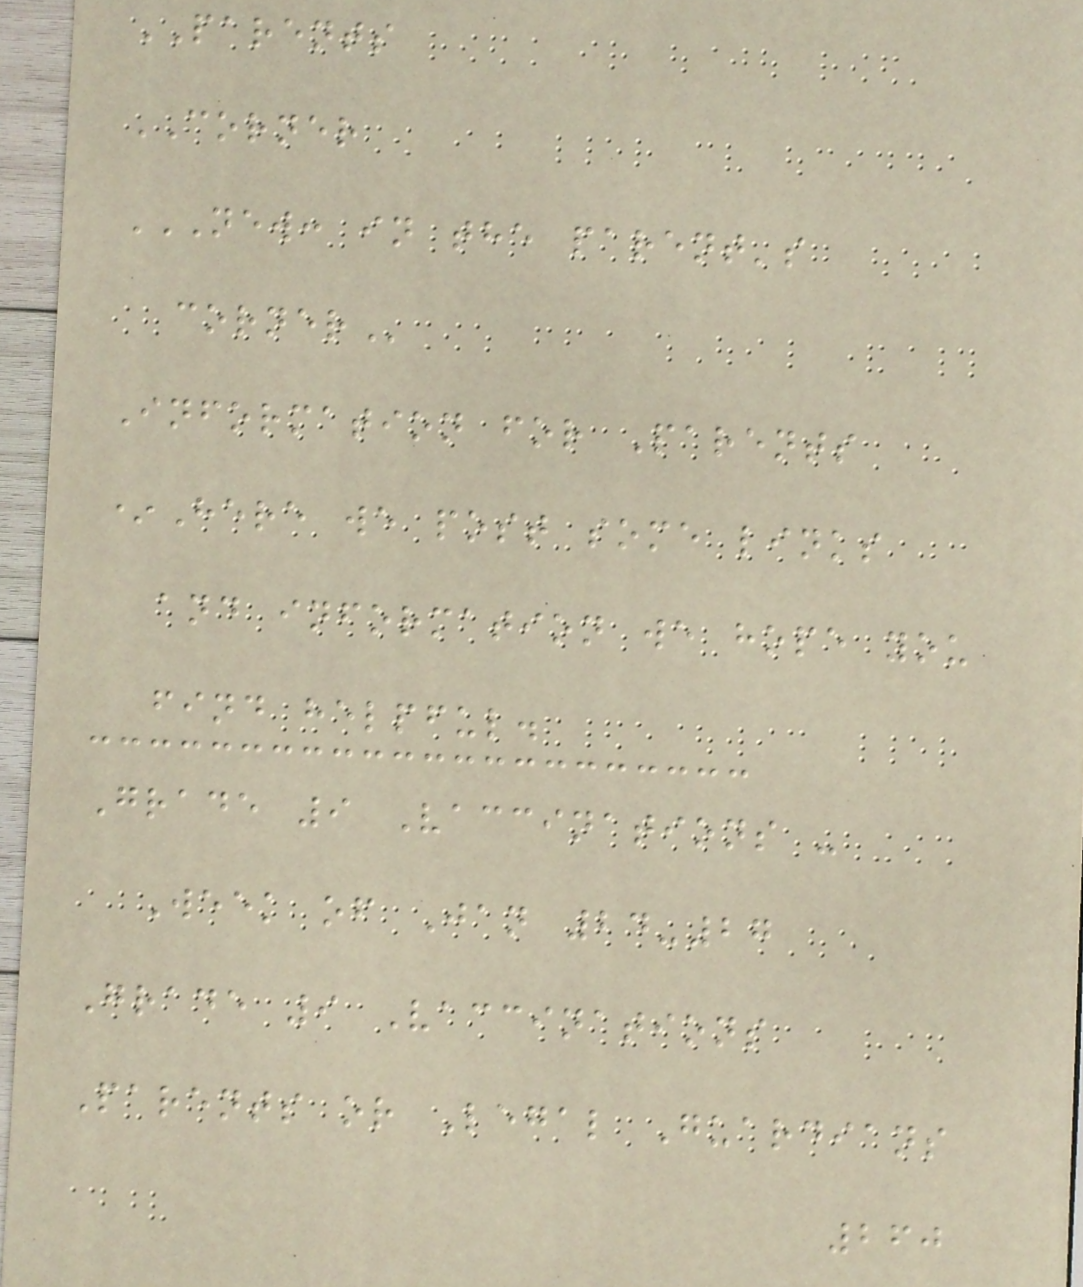PARENTS
CORNER
NEW: IN THE PARENT'S
CORNER
Information for Parents
*Here we post some links
and information we hope you
find helpful.
Grade 9 Vaccinations -
Week of Jan 24-27
Grade 9 Vaccinations
Parents or Legal Guardians
260
